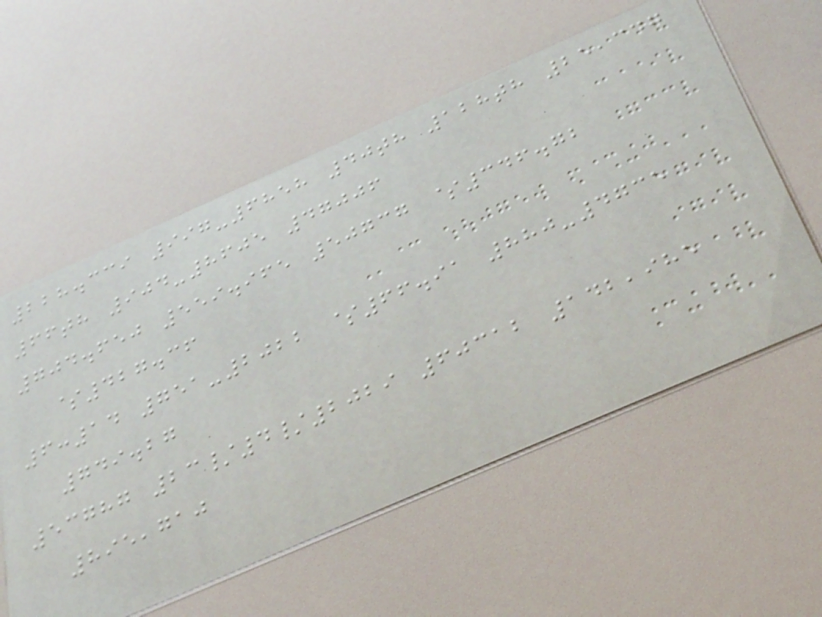228.339 997-6858 40th 128th 25,347
66th 904-8605 47006
704.650 559.965 50737 $346.72
$427.36
6:14 751-2022 $66.91 880-4735
749.27
53787 23/4/2029 60312 142,985
895,710
